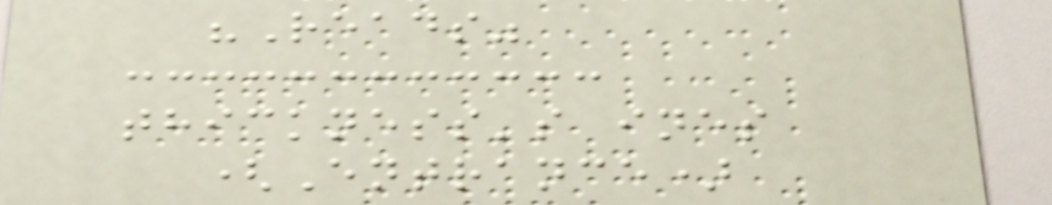"Reads"
thickness's ines
(Entrance)
